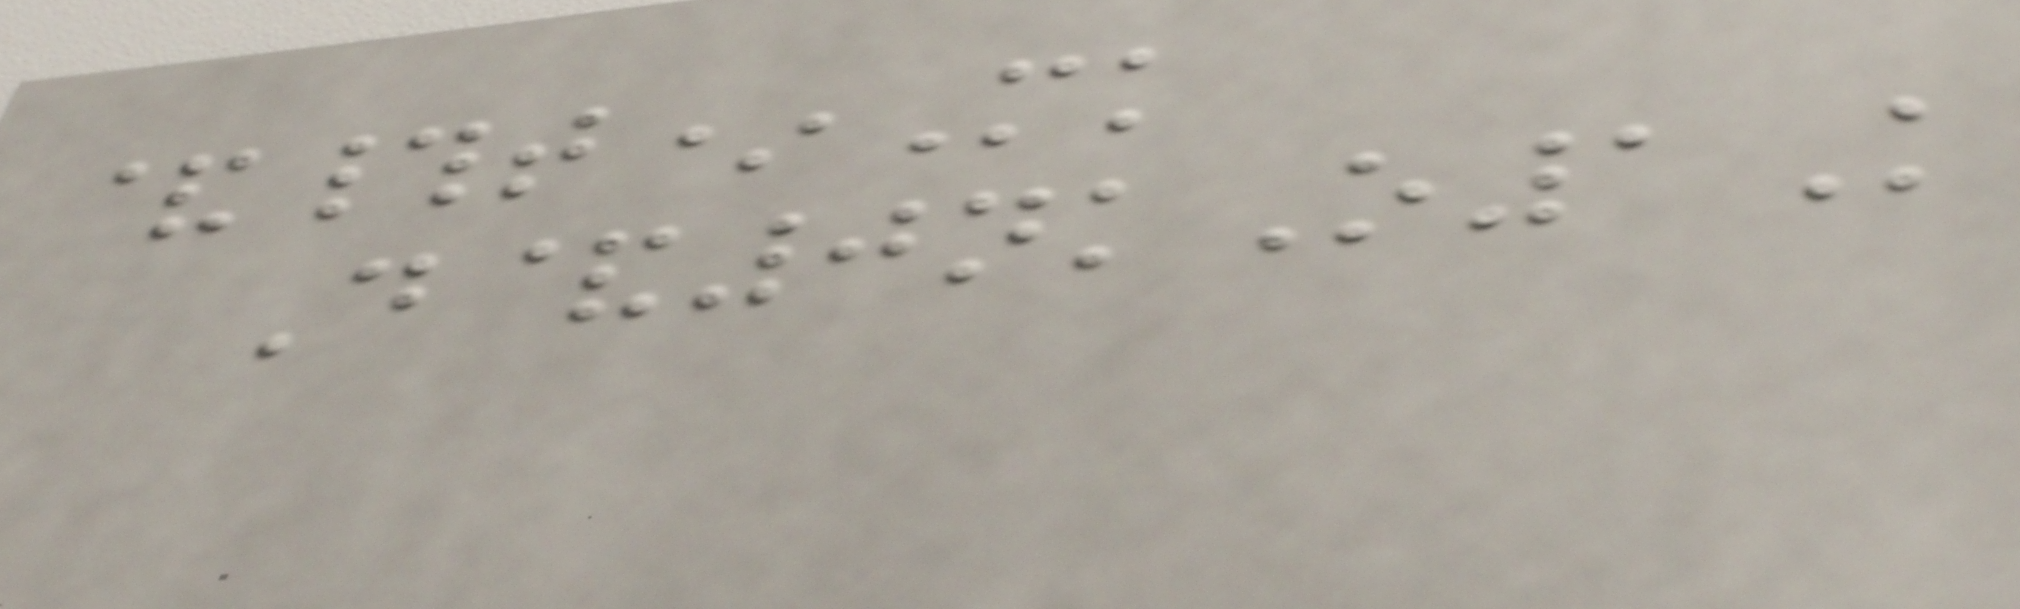&#t*Mk
D&0nkO1K
